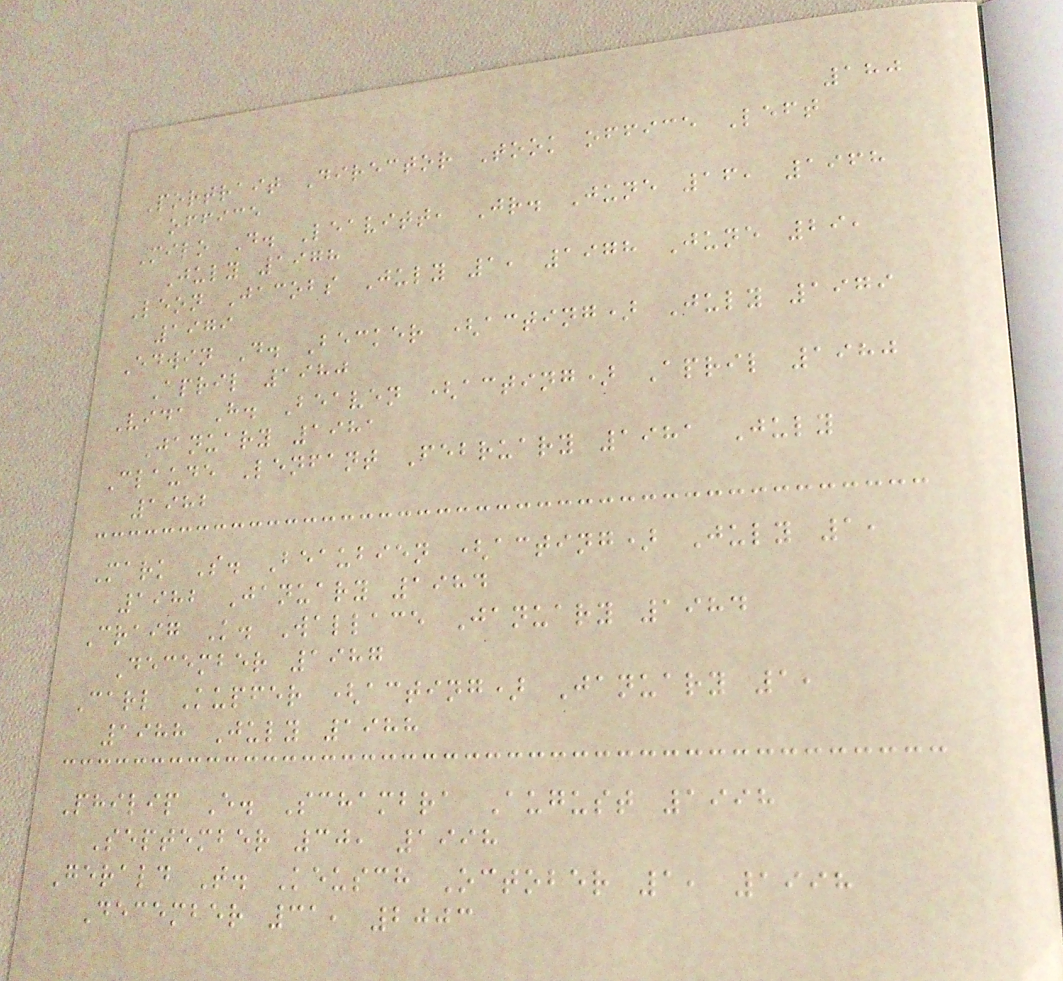180
Portrait Director Took office Left
office
Milo D. Leavitt, Jr. June 16, 1968
July 1978
Leon Jacobs July 1, 1978 June 29,
1979
Edwin D. Becker (acting) July 1979
April 1980
Vida H. Beaven (acting) April 1980
January 1981
Claude Lenfant February 1981 July
1982
Mark S. Beaubien (acting) July 1,
1982 January 1984
Craig K. Wallace January 1984
December 1987
Carl Kupfer (acting) January 1,
1988 July 1988
Philip E. Schambra August 1998
September 30, 1998
Gerald T. Keusch October 1, 1998
December 31, 2003
